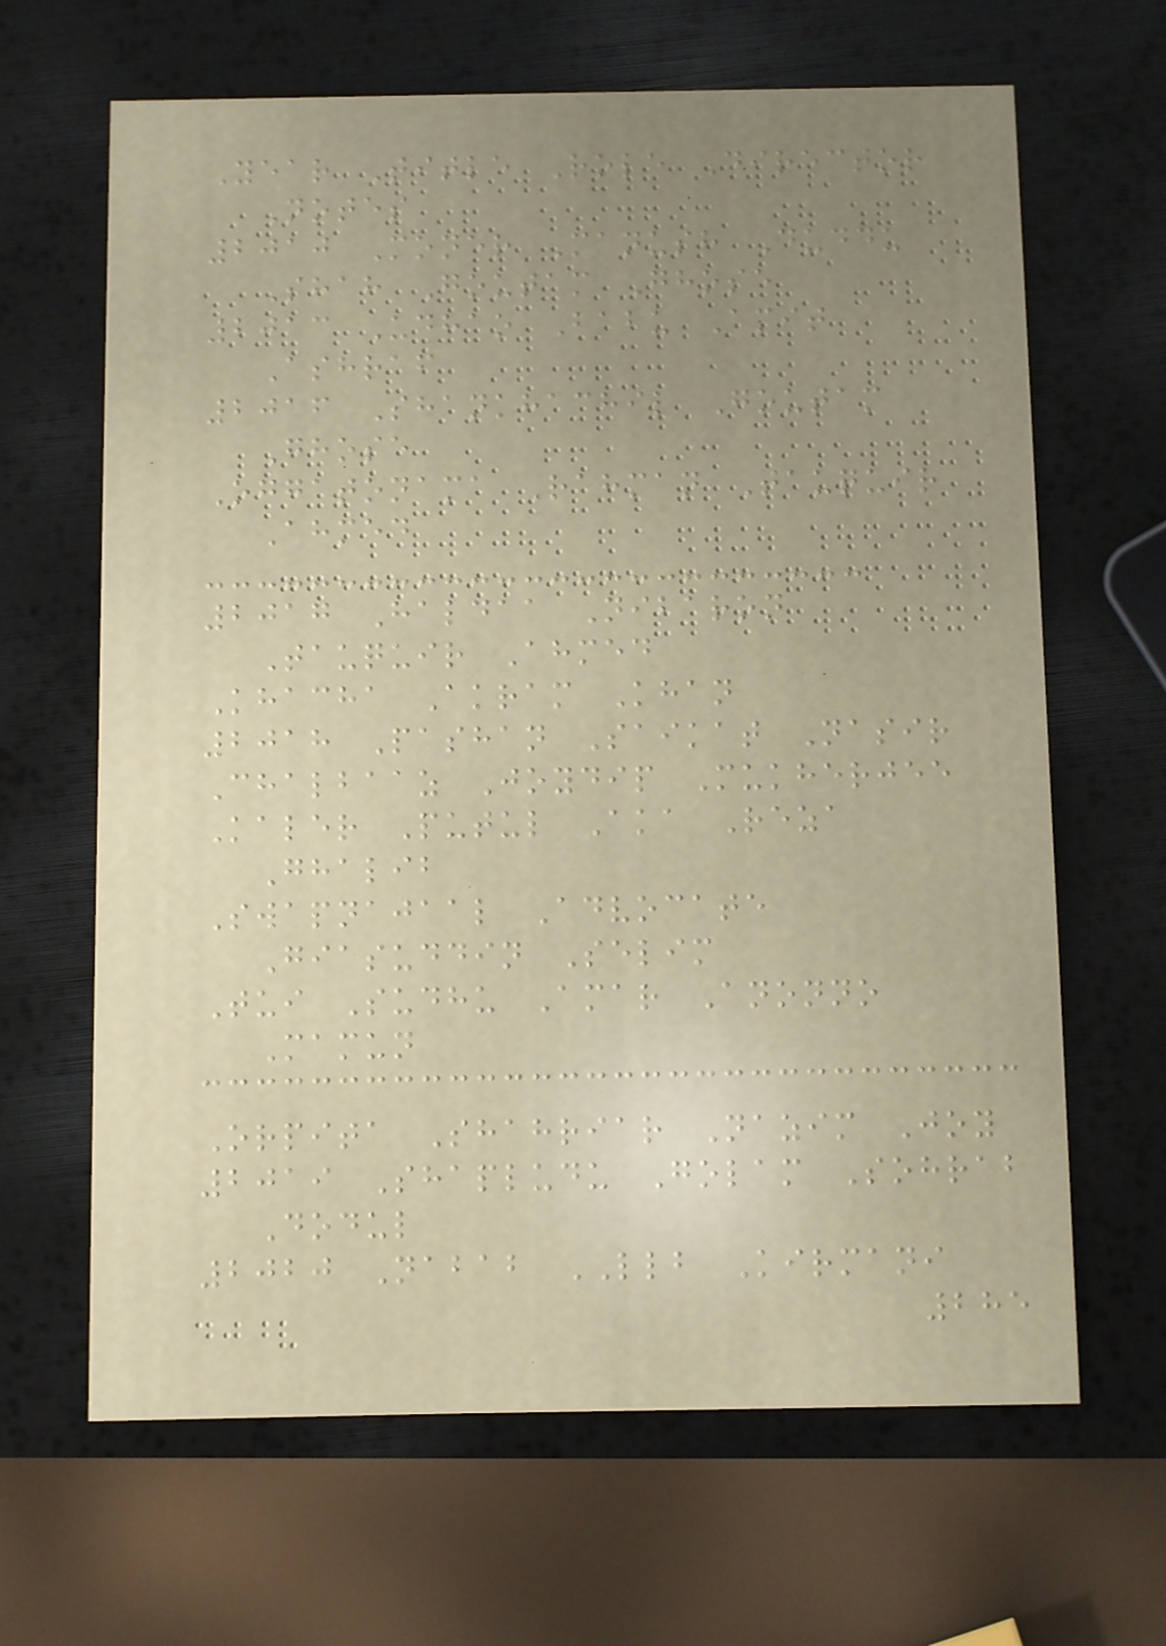Year Title Role Director
Notes
2010 Moner Manush Duddu
Shah Goutam Ghose
2013 Udhao Babu Amit
Ashraf
2016 Shankhachil Goutam
Ghose
Oggatonama Rahman Tauquir
Ahmed
2017 Haldaa Nibaron
Tauquir Ahmed
Khacha Akram Khan
2018 Pashan Saikat Nasir
Chalbaaz Joydip Mukherjee
Kaler Putul Aka Reza
Ghalib
Swapnajaal Advocate
Giasuddin Selim
Tui Sudhu Amar Anonno
Mamun
Orpita Shahriar Nazim Joy
2019 Shapludu Golam Sohrab
Dodul
2020 Nabab LLB Kirmani
285
